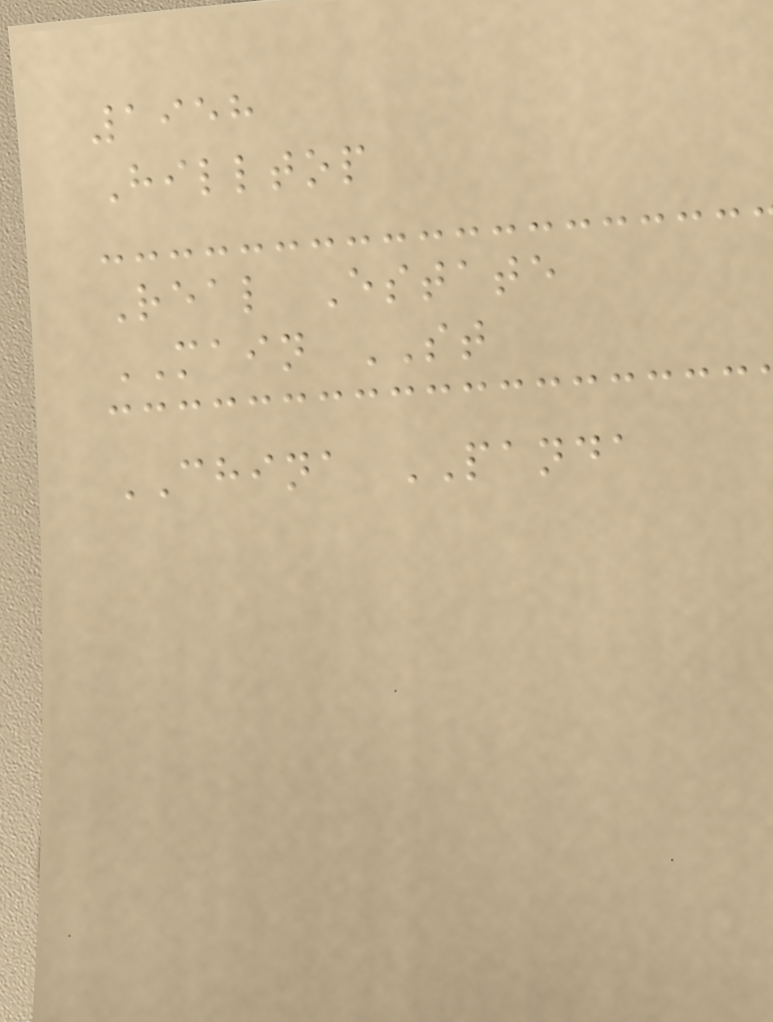1958
Hilltop
Real Estate
MAIN ST
CHINA PANDA
